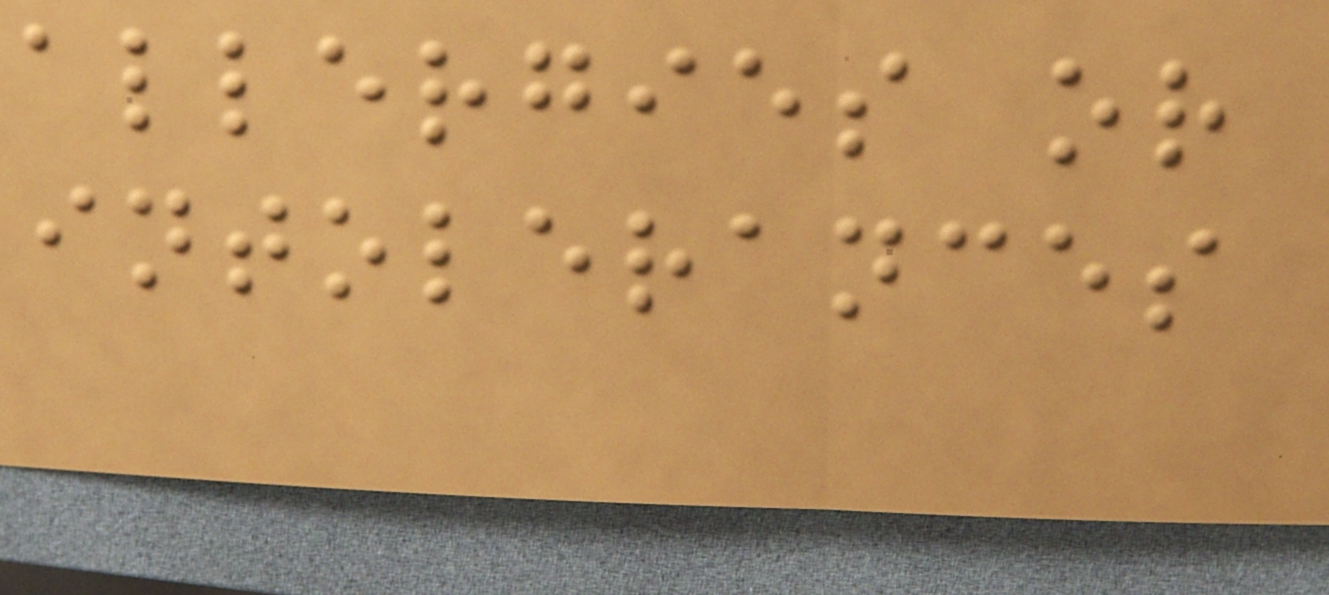allergies or
intolerances
